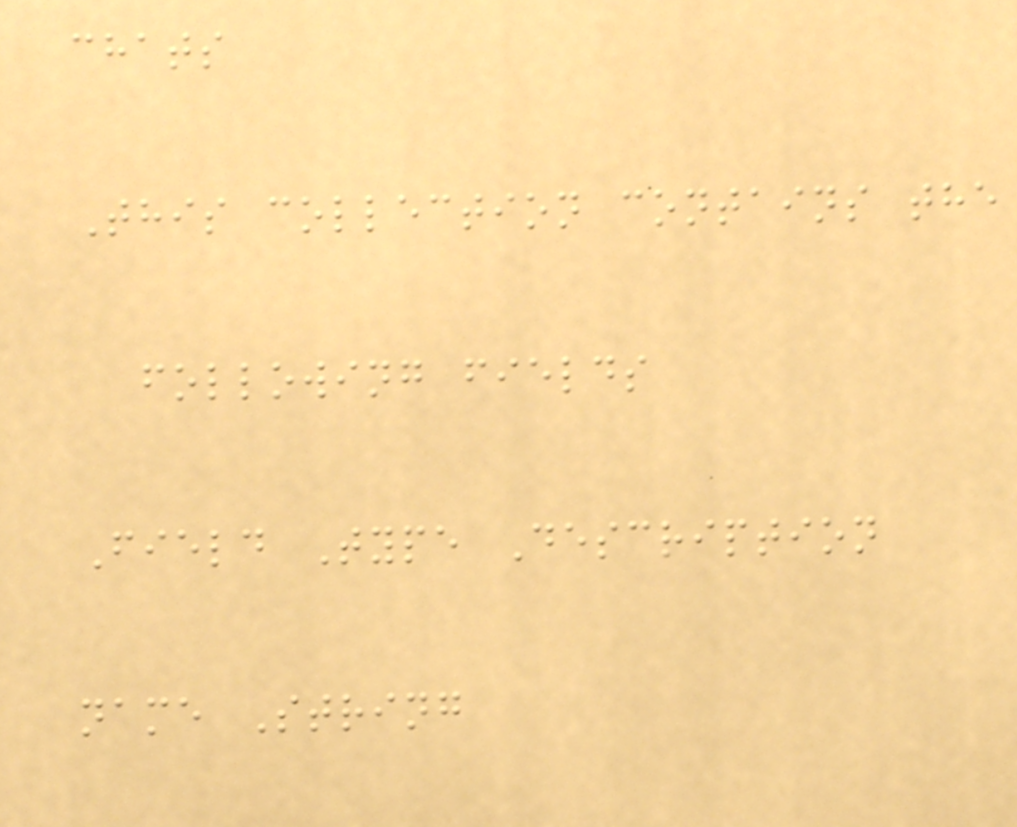chats
This collection contains the
following fields
Field Type Description
name String
